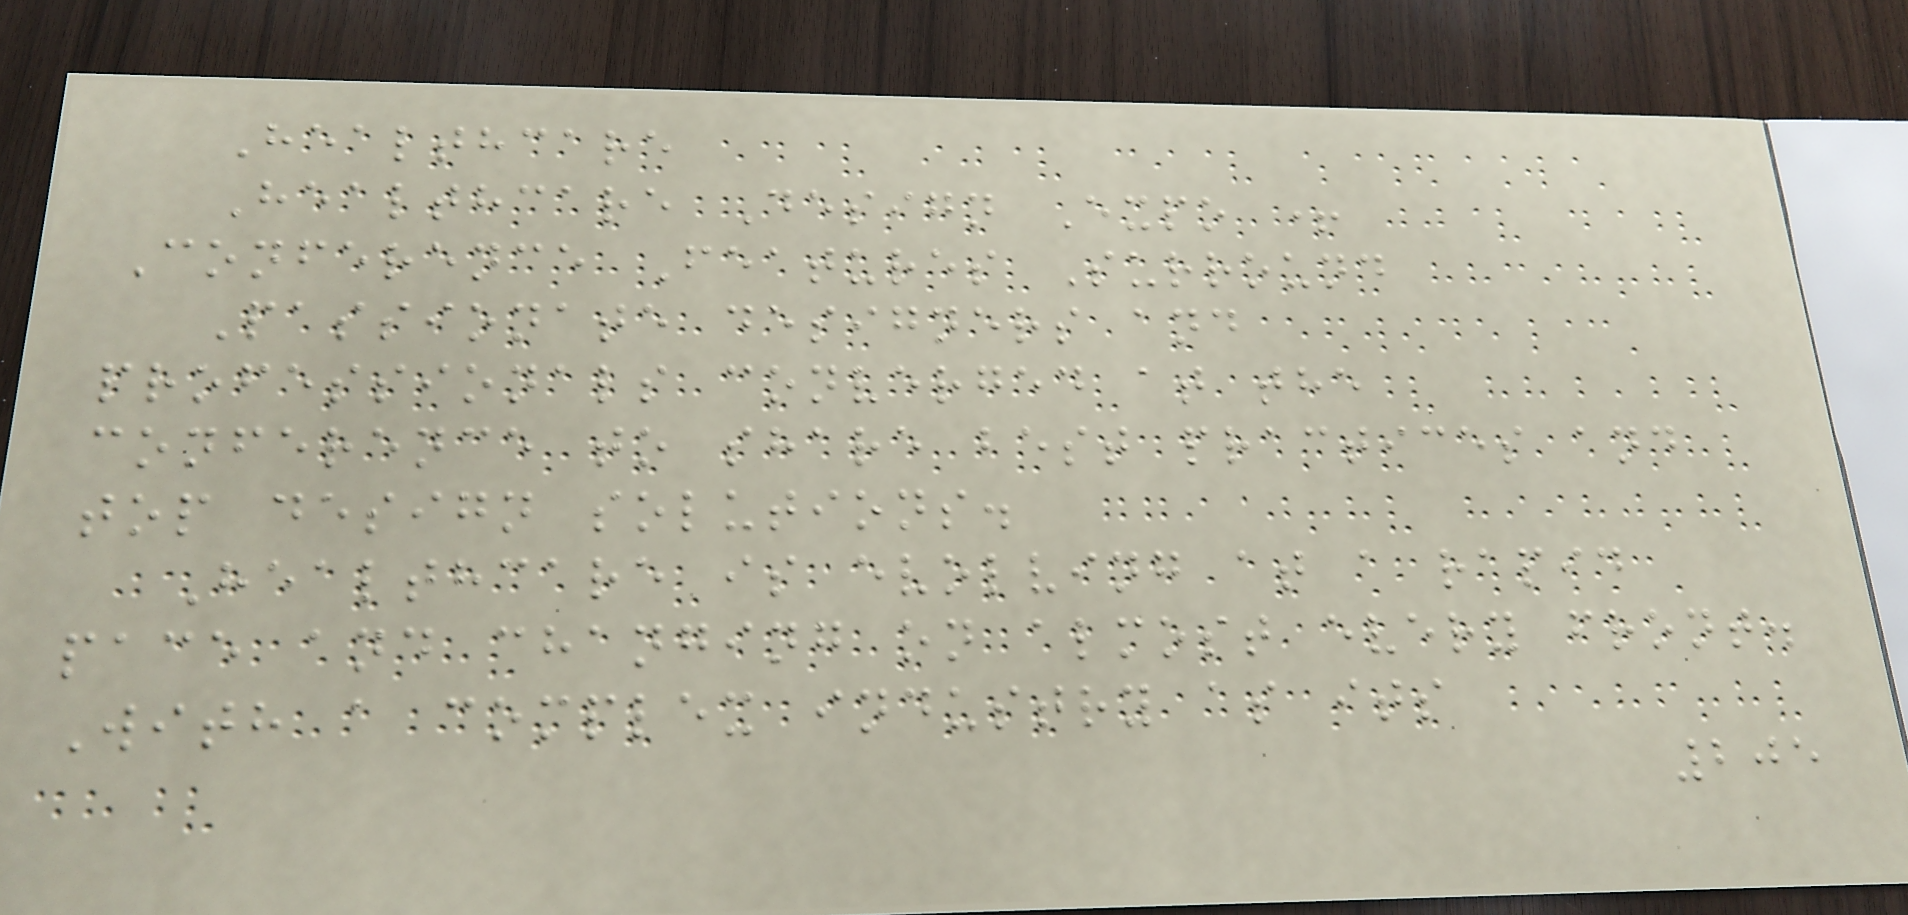Healthcare
Healthcare Design Expo +
Conference Features Surround
Passionate designers and
professionals converged at the
conference to share best practices and
top design solutions.
Healthcare is evolving at a rapid
pace and changing on almost every front.
With a complex industry as its
205
